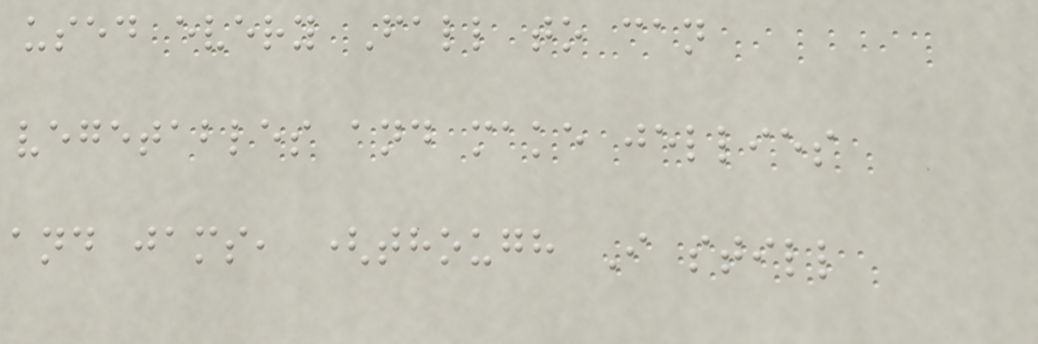used every Fall to can
vegetables and make jellies
and jams, (though I still
